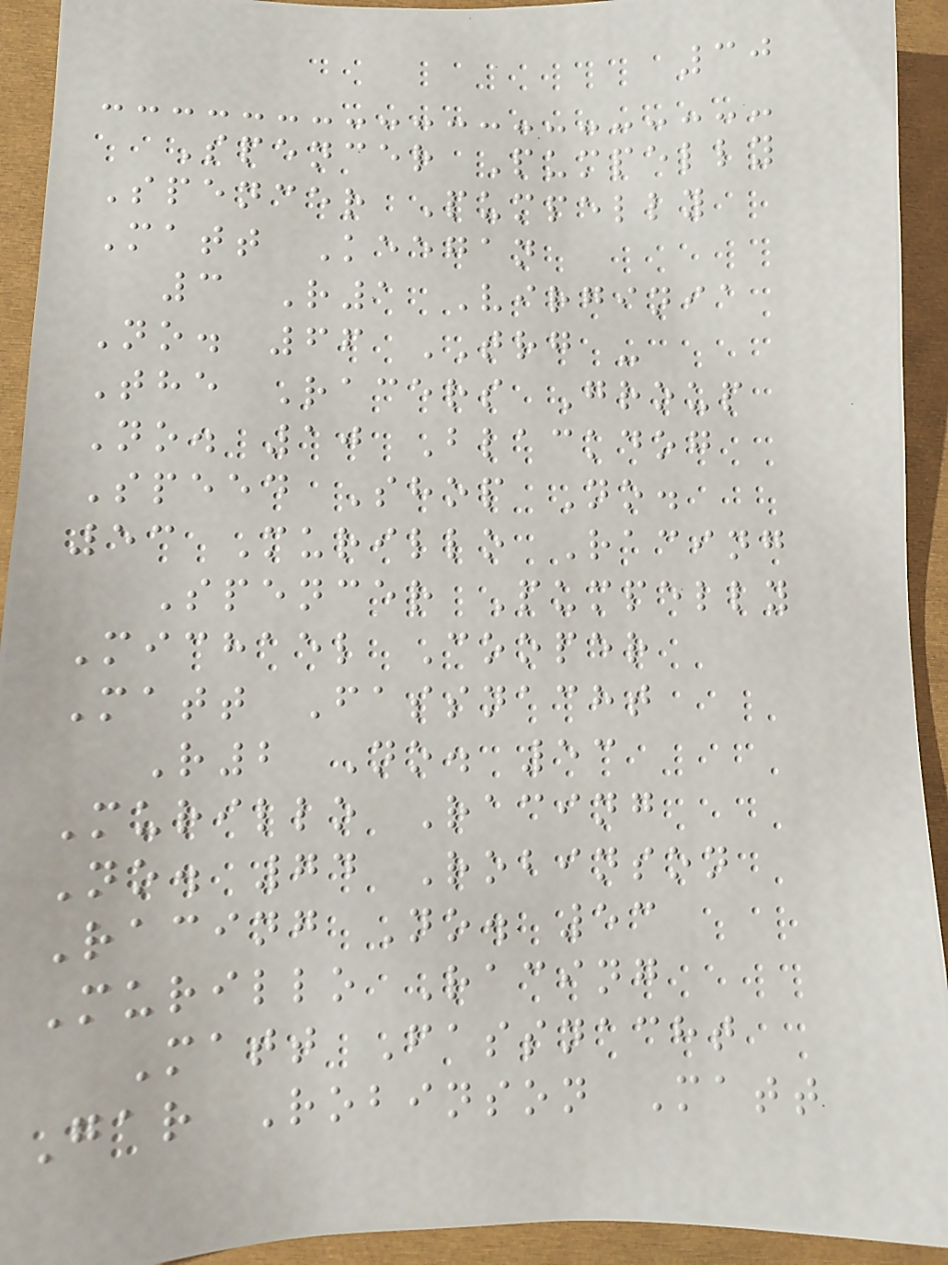30
Spencer Pumpelly
Spencer Pumpelly
Matt Keegan
3 R1 Virginia
No. 66 TRG -
The Racers Group
No. 10 Blackdog
Speed Shop No.
53 Murillo Racing
Spencer Pumpelly
Michael Cooper
Matt Fassnacht
R2 No. 53
Murillo Racing
No. 74 Robinson
Racing No. 53
Murillo Racing
Matt Fassnacht
Gar Robinson Matt
